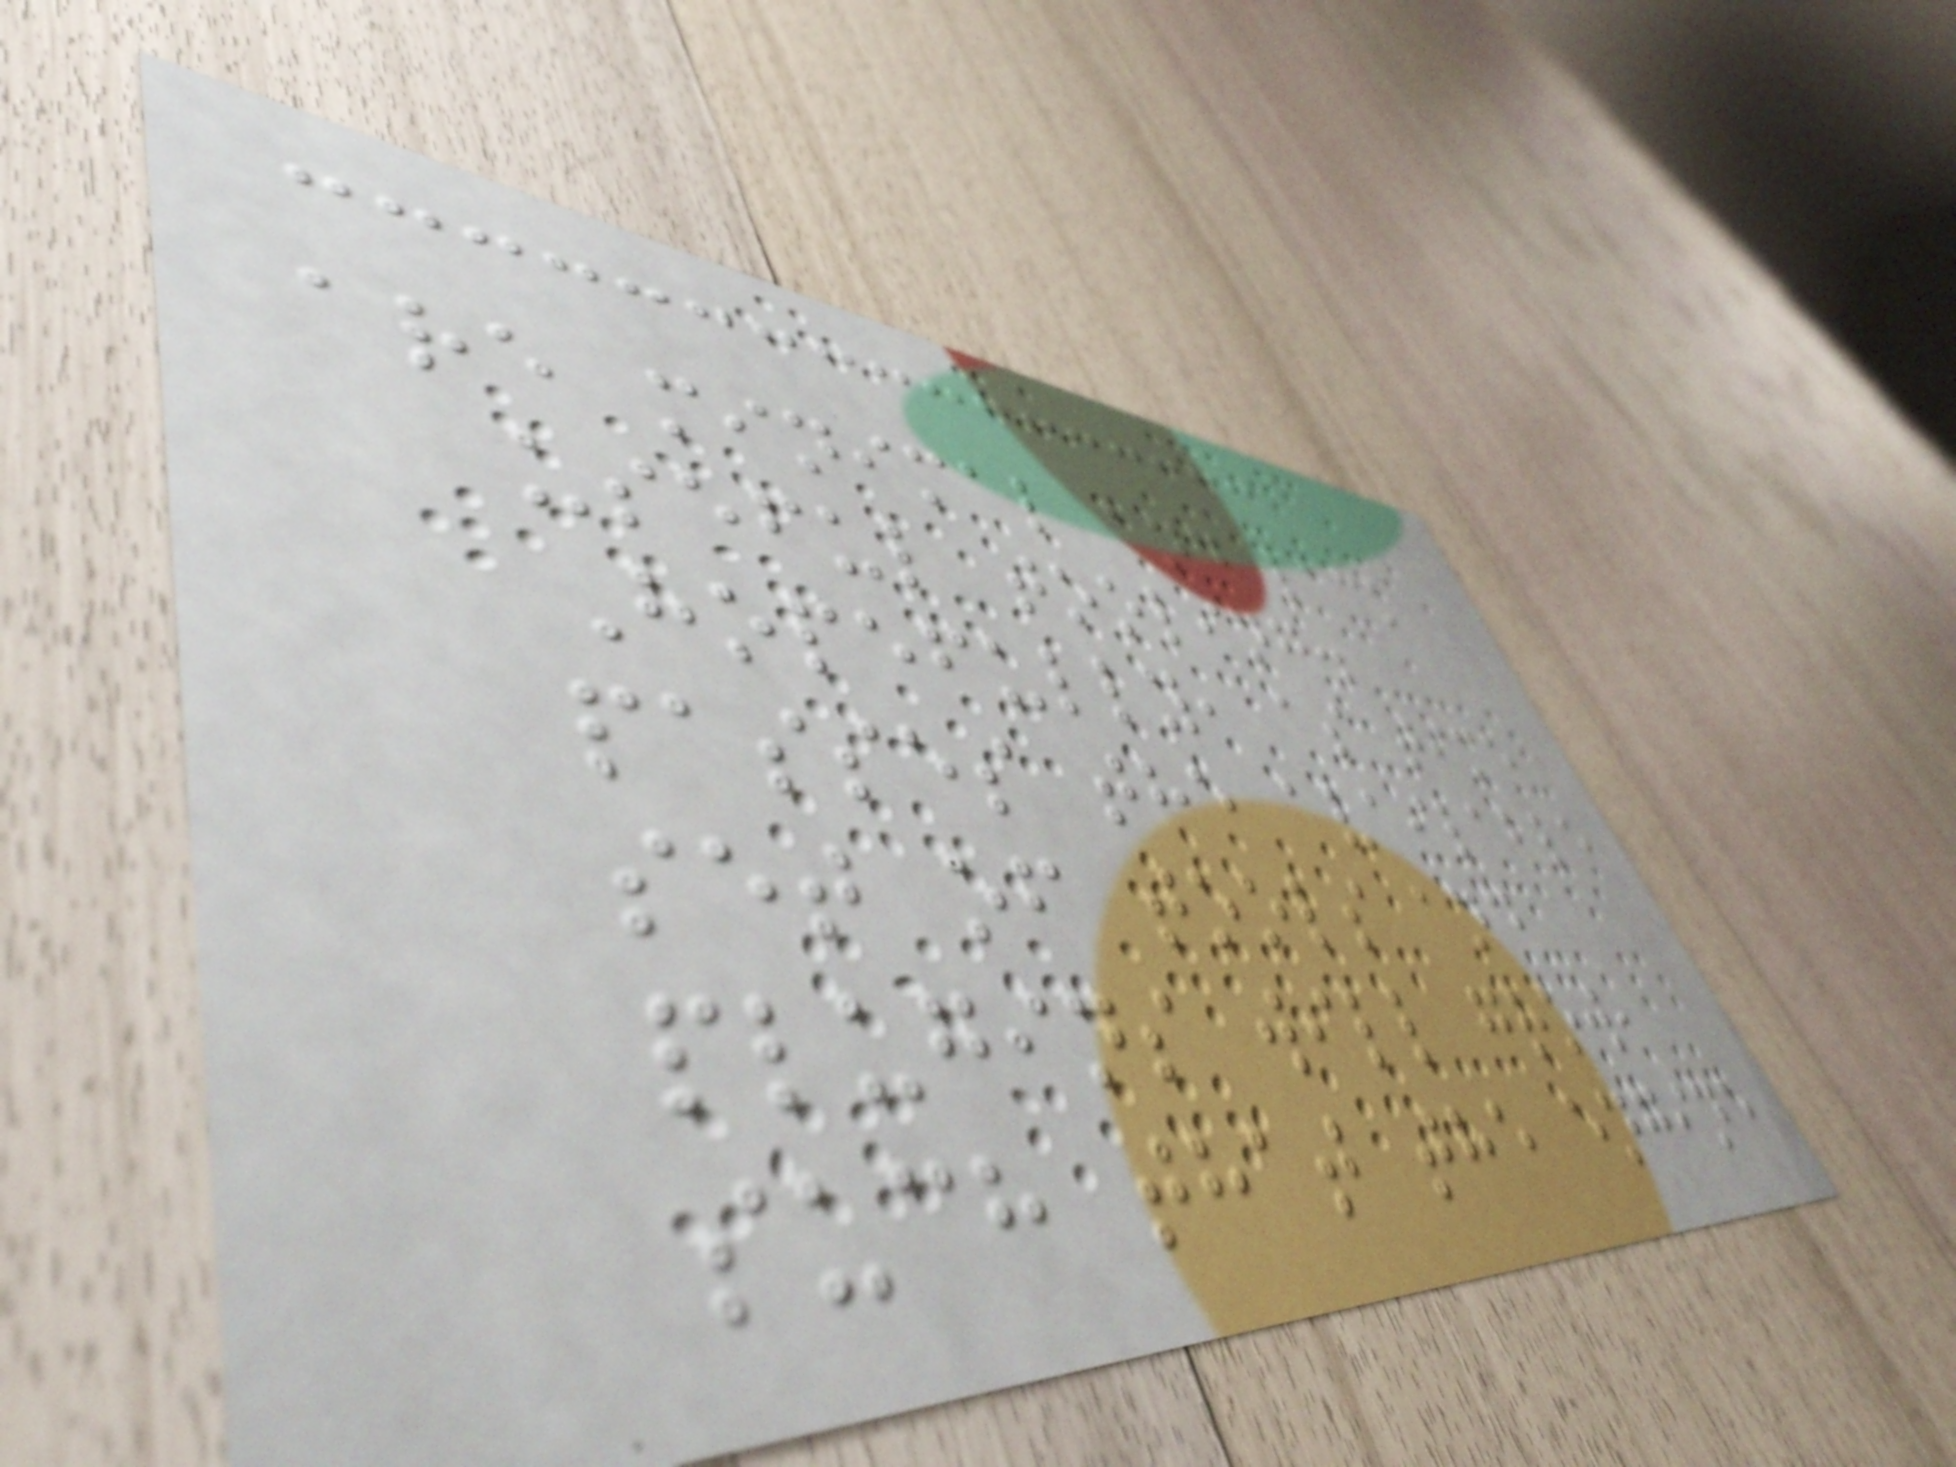are minimal and lack
useful tooling.
Hopefully, as time
passes the available
set of tools and
plugins will grow,
such that the engine
